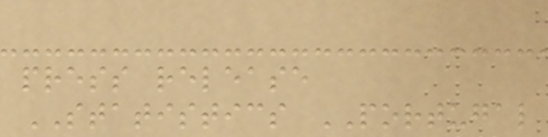press release
STATISTICS PORTUGAL
